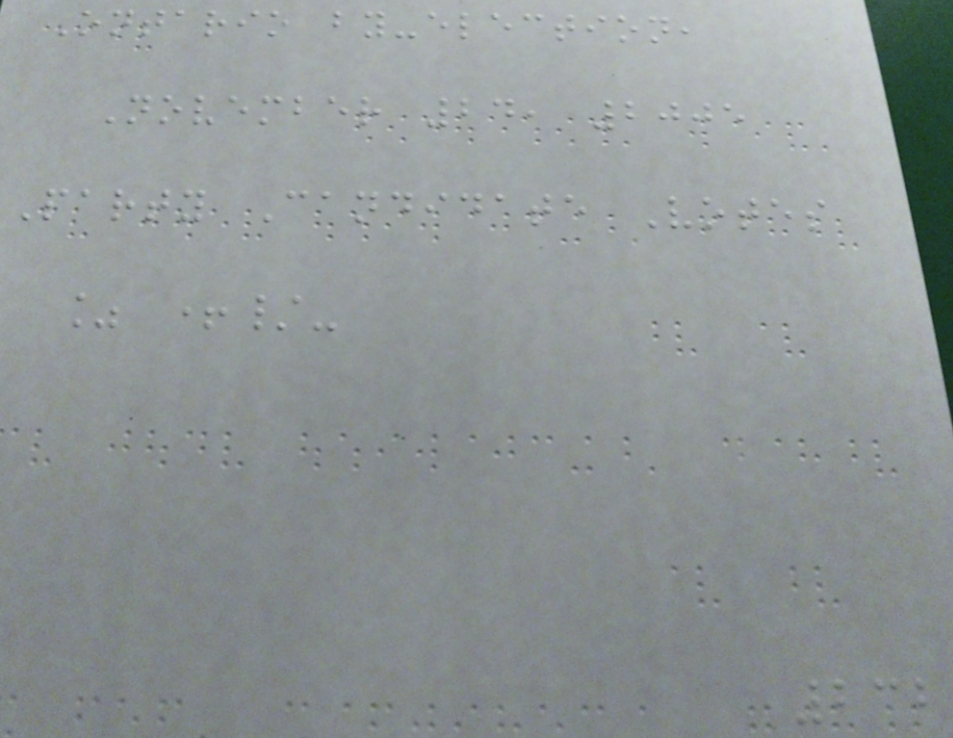Ontario by-election,
November 24, 2005
Party Candidate Votes
% +/-
232
